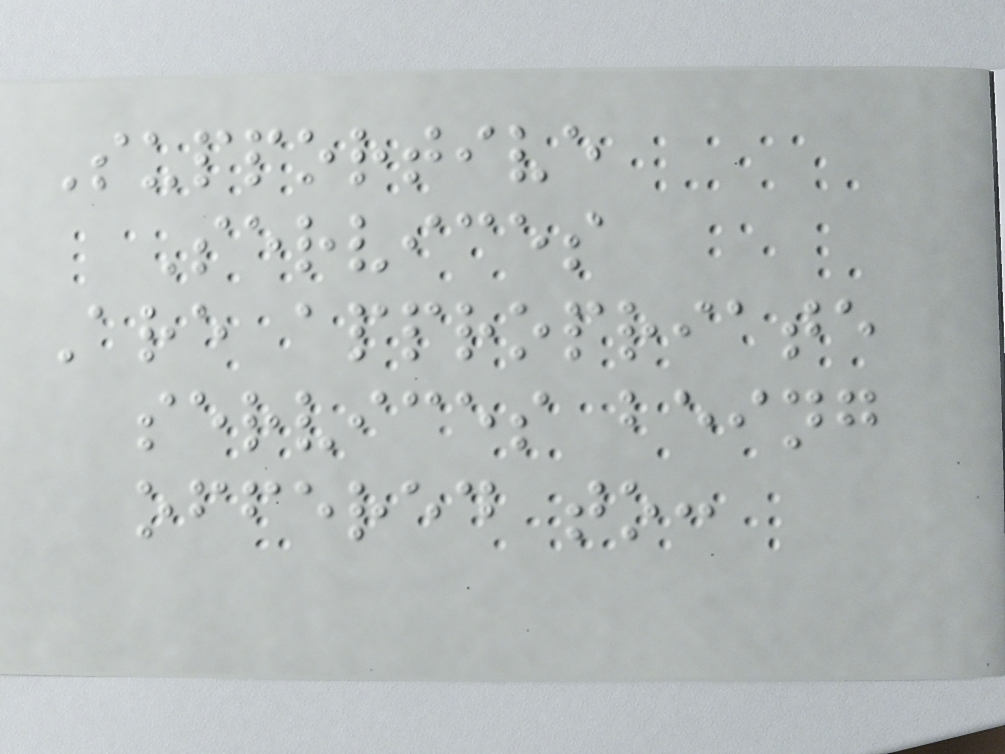Supportive
Services
Are appropriate
services being
offered to:
